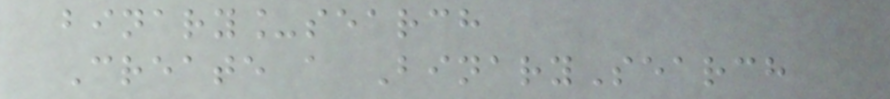binary_search
Create a BinarySearch
